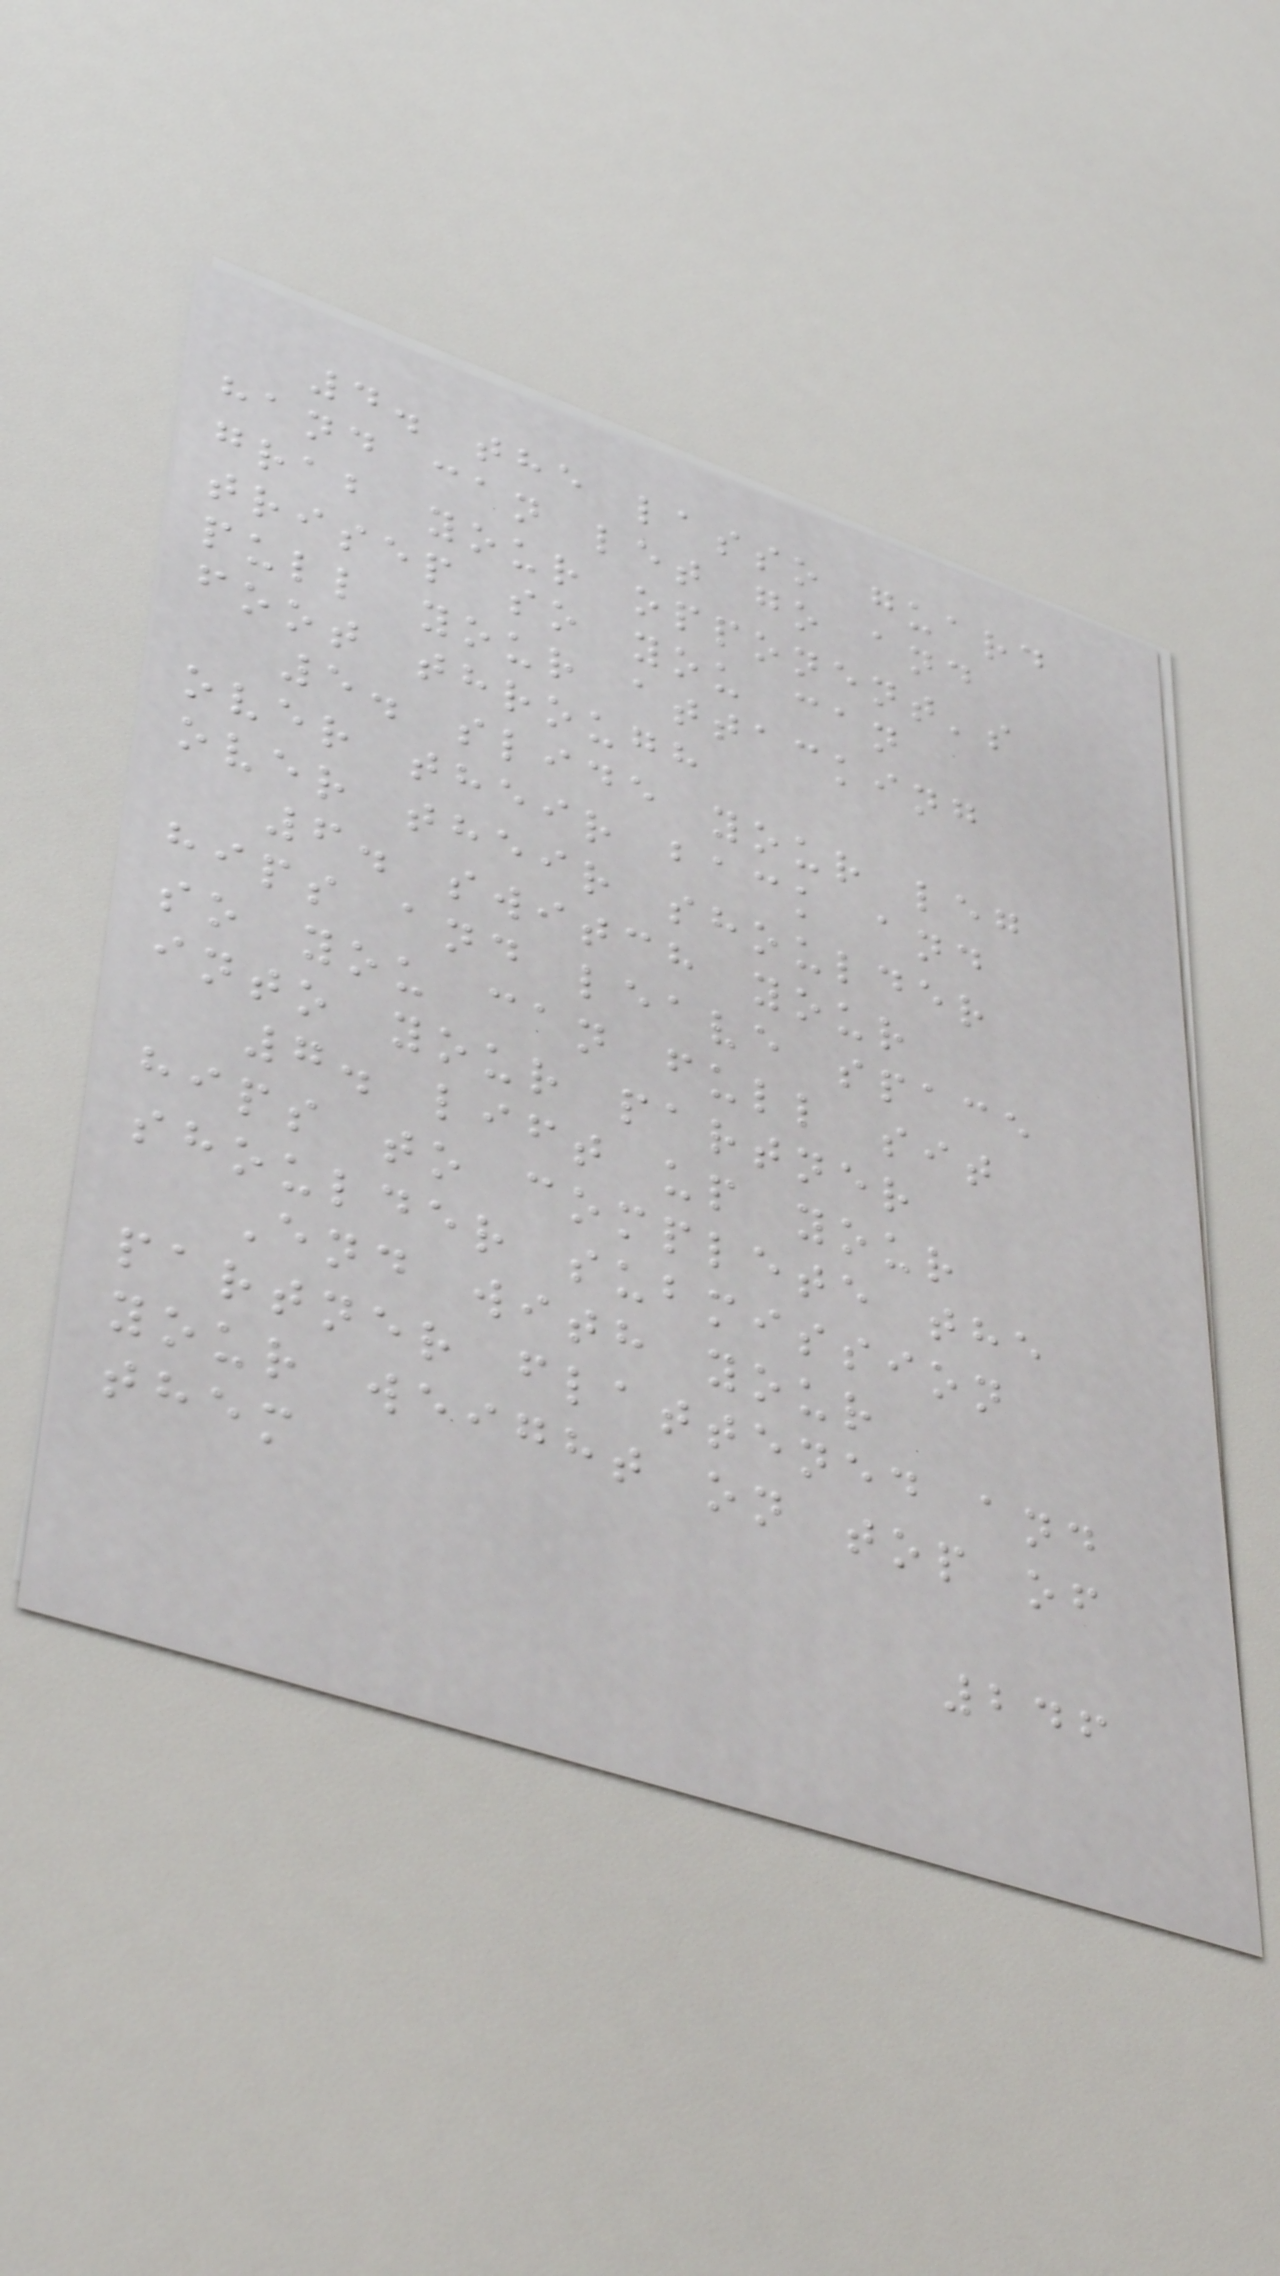4. the lasso guard
hand can let go and
grab your opponent's
trisep so you can
pull your attacking
foot through
5. slide your leg
over their back and
over their shoulder
6. switch your
hips and leave space
so you can full sit
into your partner
7. lift up your
hips to complete the
shoulder submission
End with your
partner flattened and
your weight on top of
them
246
